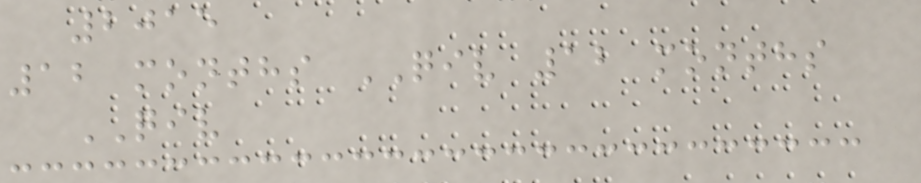2015
12 months QIV 12 months
QIV
